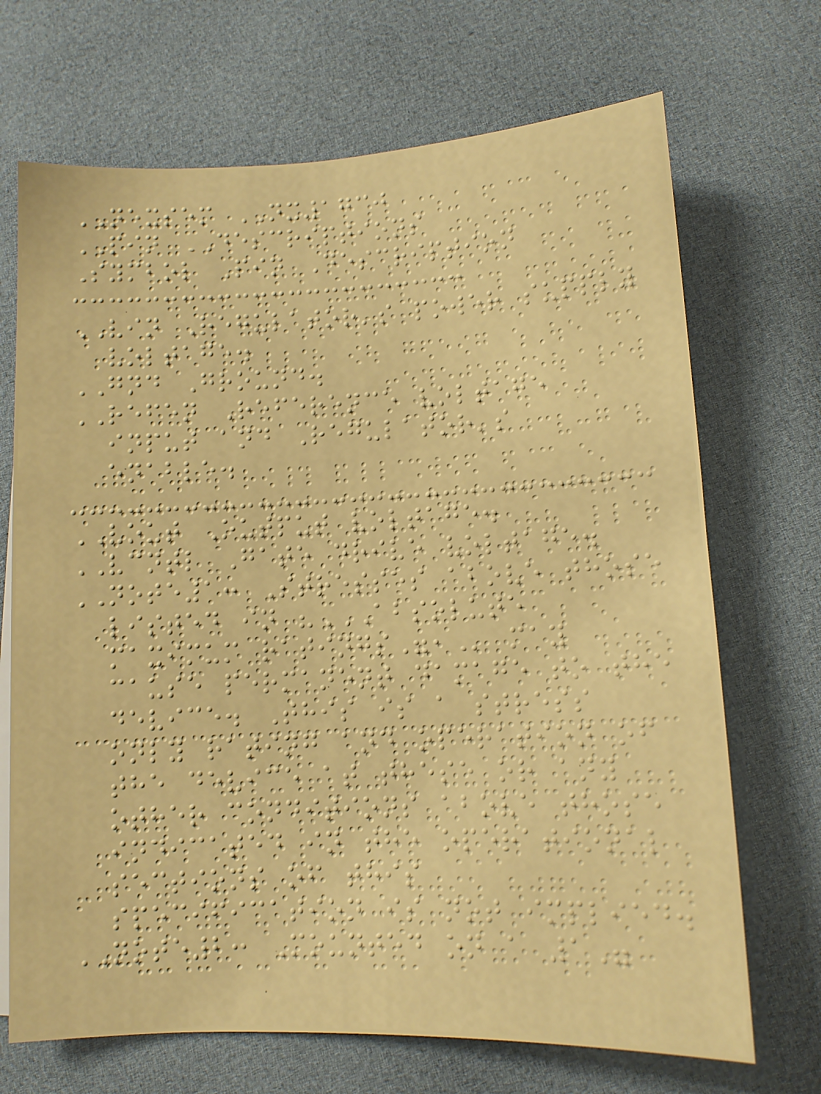NEXSEM NX1730
PIN DESCRIPTIONS
Symbol Pin Description
VIN Regulator's power supply
voltage.
GND Ground.
REFEN Reference voltage
input and Regulator's
enable.
VOUT Output voltage.
VCNTL Gate drive voltage.
NOTE1: Stresses above those
listed in "ABSOLUTE
MAXIMUM RATINGS", may
cause permanent damage to the
device. This is a stress
only rating and operation of
the device at these or any
other conditions above those
indicated in the operational
sections of this
specification is not implied.
NOTE2: Mounted on a 1"
